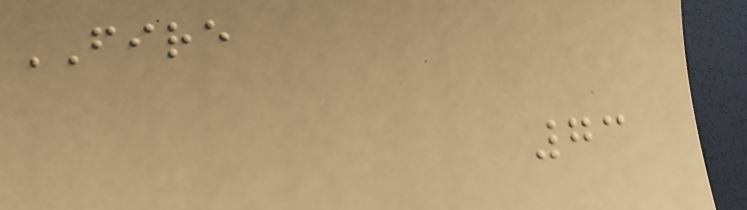FIRE
73
